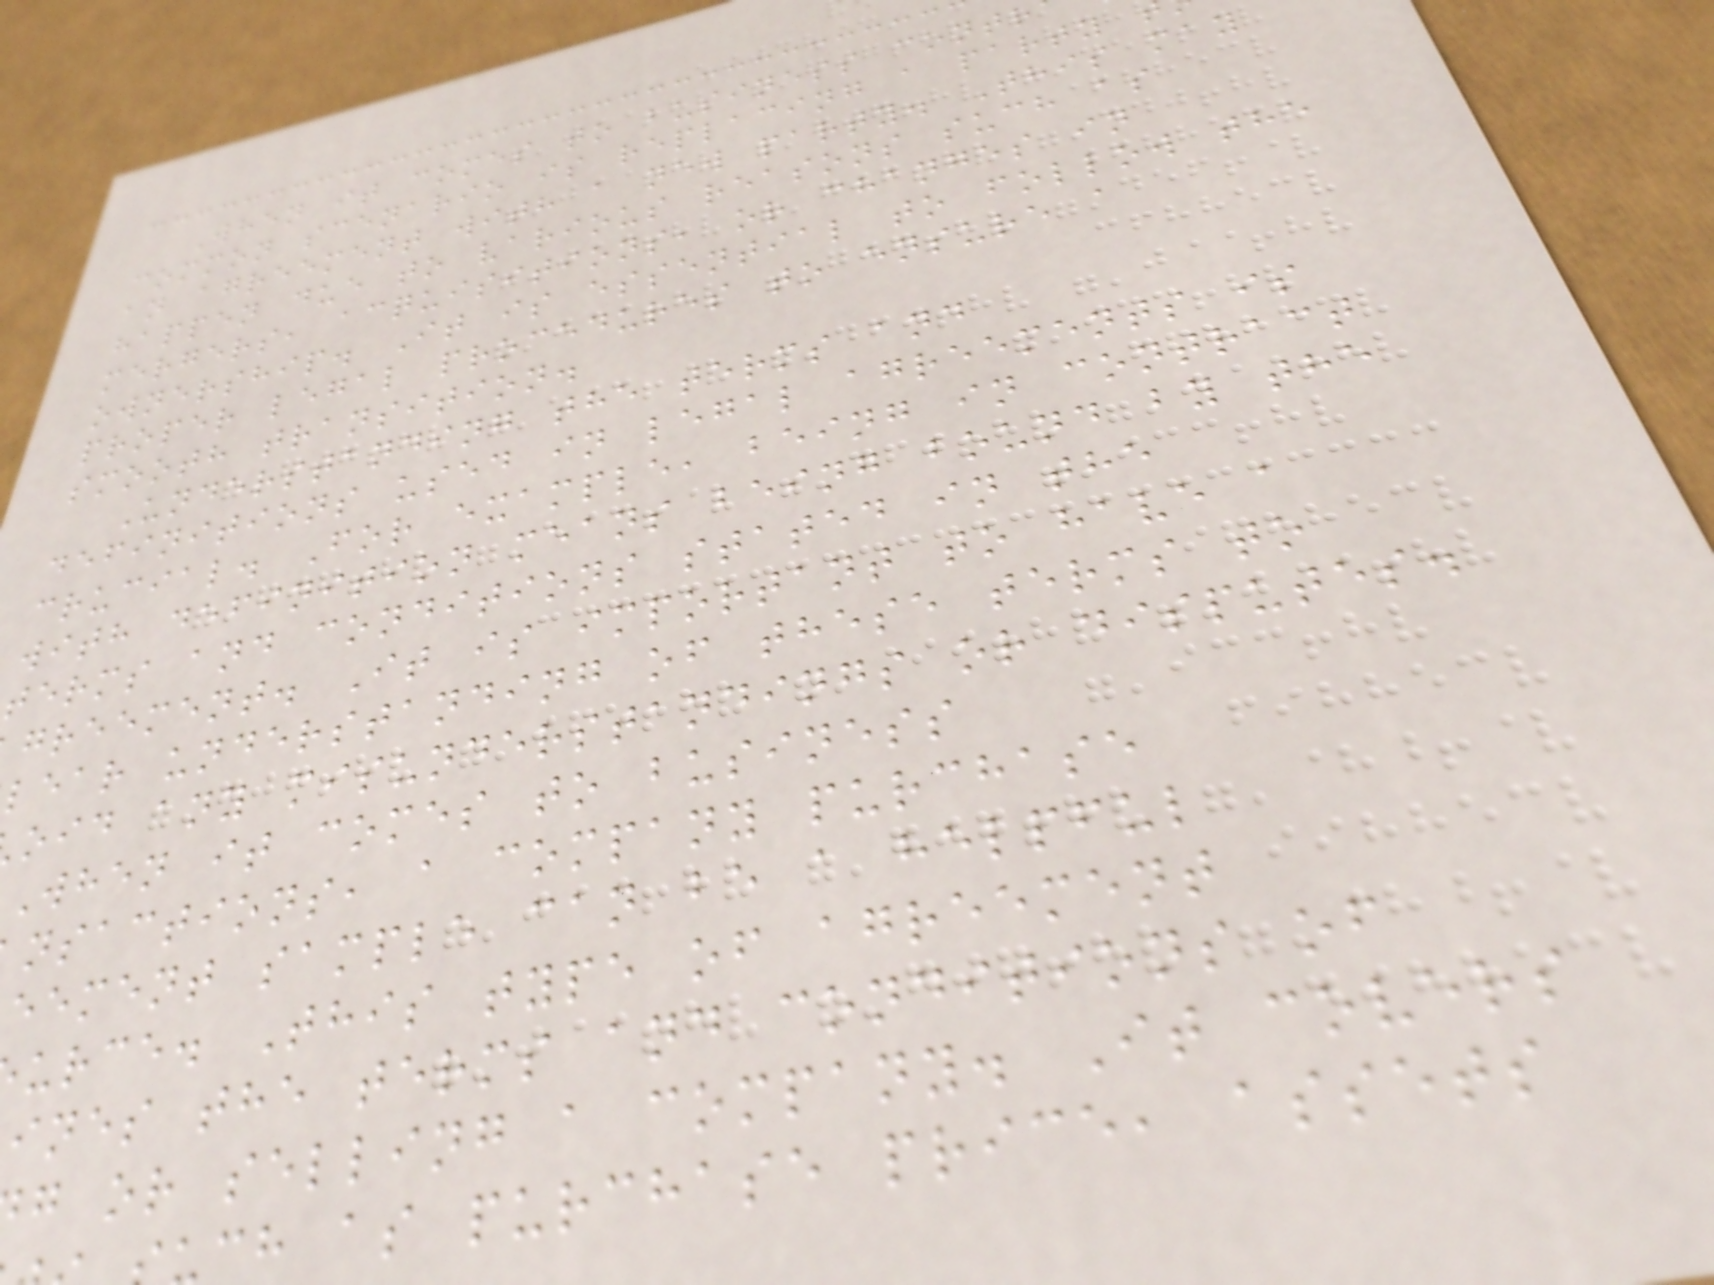When it comes to business contr
common scenario is replacing a party
an agreement with a new party. This may
happen due to various reasons such as
mergers, acquisitions, or changes in
ownership. It is essential to follow the
proper legal procedures to ensure a
smooth transition.
Understanding the terms and
definitions used in legal agreements is
crucial. For example, being in contract
with definition means being bound by the
terms and conditions stated in the
greement. It is important to have a
lear understanding of these terms to
oid any misunderstandings or disputes.
When it comes to business
nsactions, a company purchase
eement sample can be a helpful
urce. This type of agreement
ines the terms and conditions of
g or selling a company. It covers
ch as purchase price, assets
